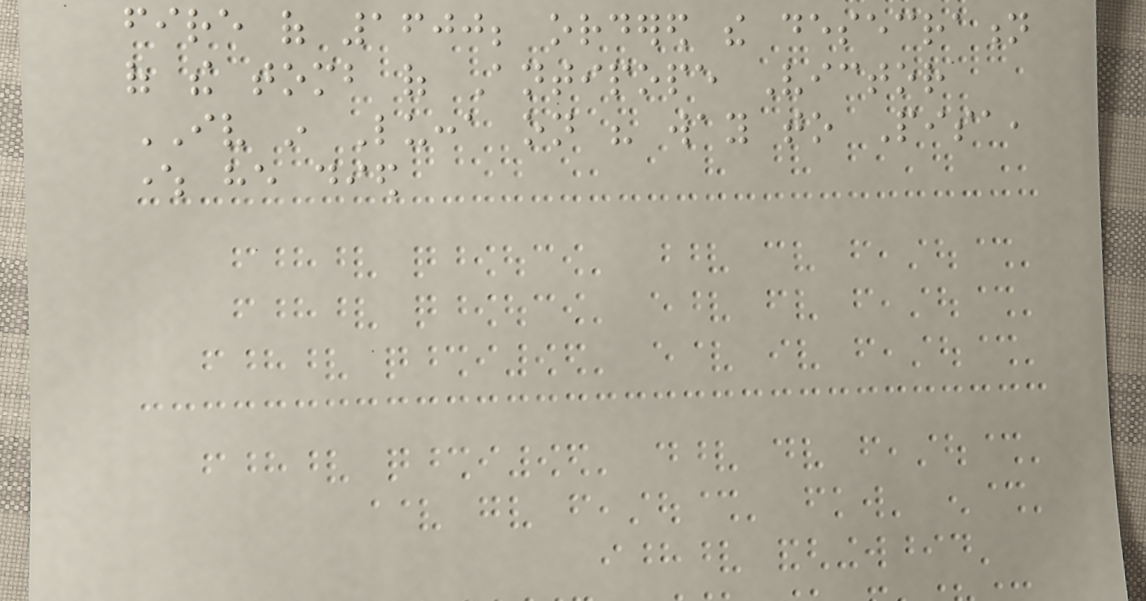fire of 1600; ordered the desecration
of the tomb of Antipope Victor
IV in Lucca on his way to Pisa,
where he died
